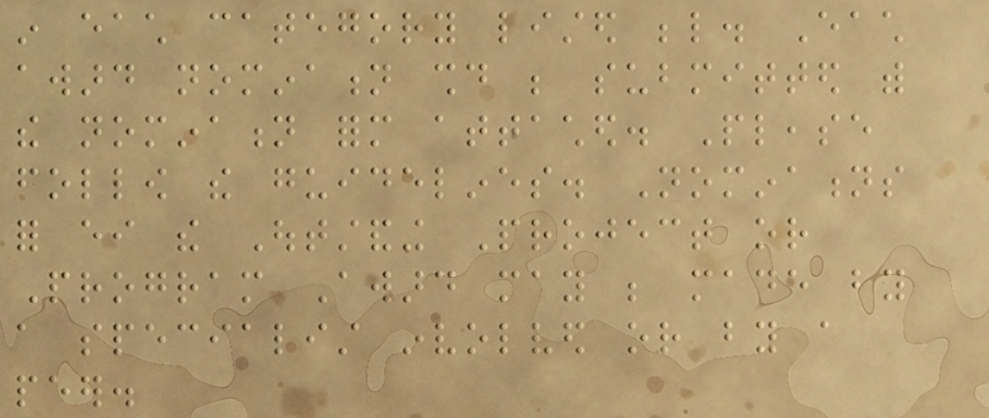in each category listed below. Each
award nomination should be submitted with
the nomination form attached. Please
follow the guidelines. Nominations
for either the Outstanding Project or
Program Award may be made by
a specialist involved or by a
peer.
